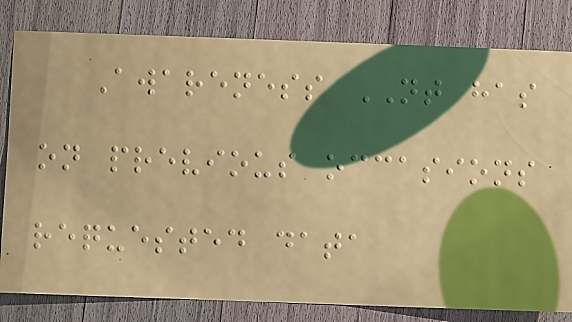Awareness NT has
on previous occasions
requested data
